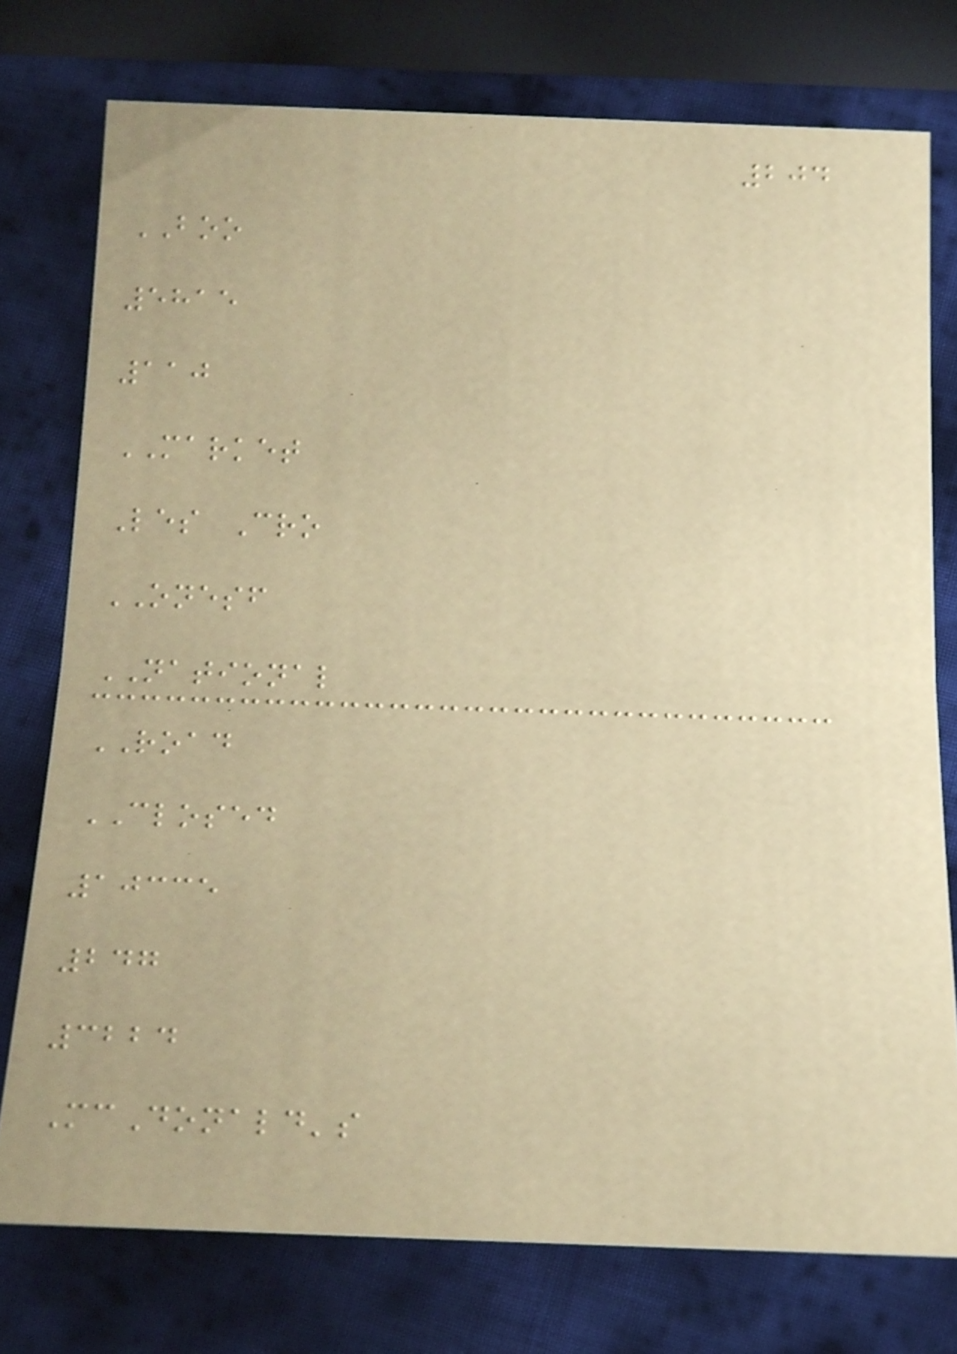204
BOO
5815
110
MARKET
Les Cro
ONESF
NATIONAL
ROAD
CLOSED
10335
247
3224
McDonald's
